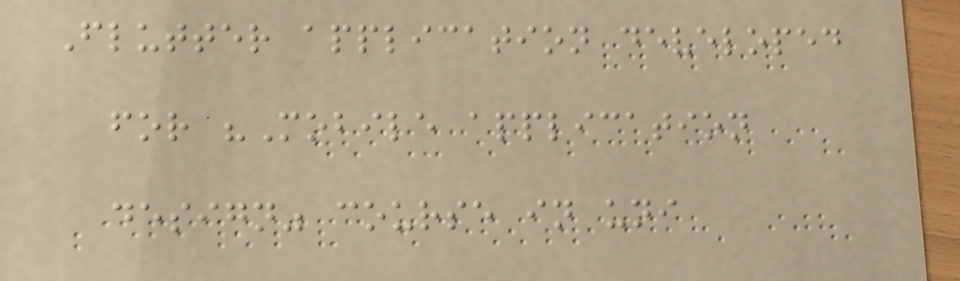Flutter application developed
for "Mobile application
design" course in uni
